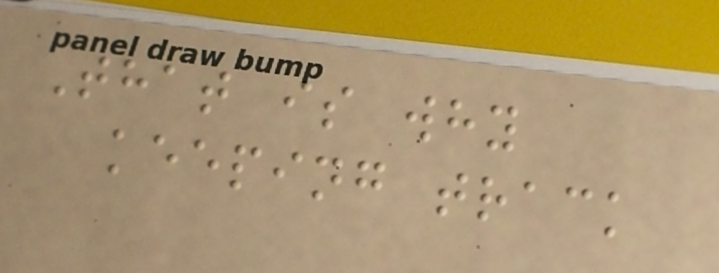That is why
keeping track
